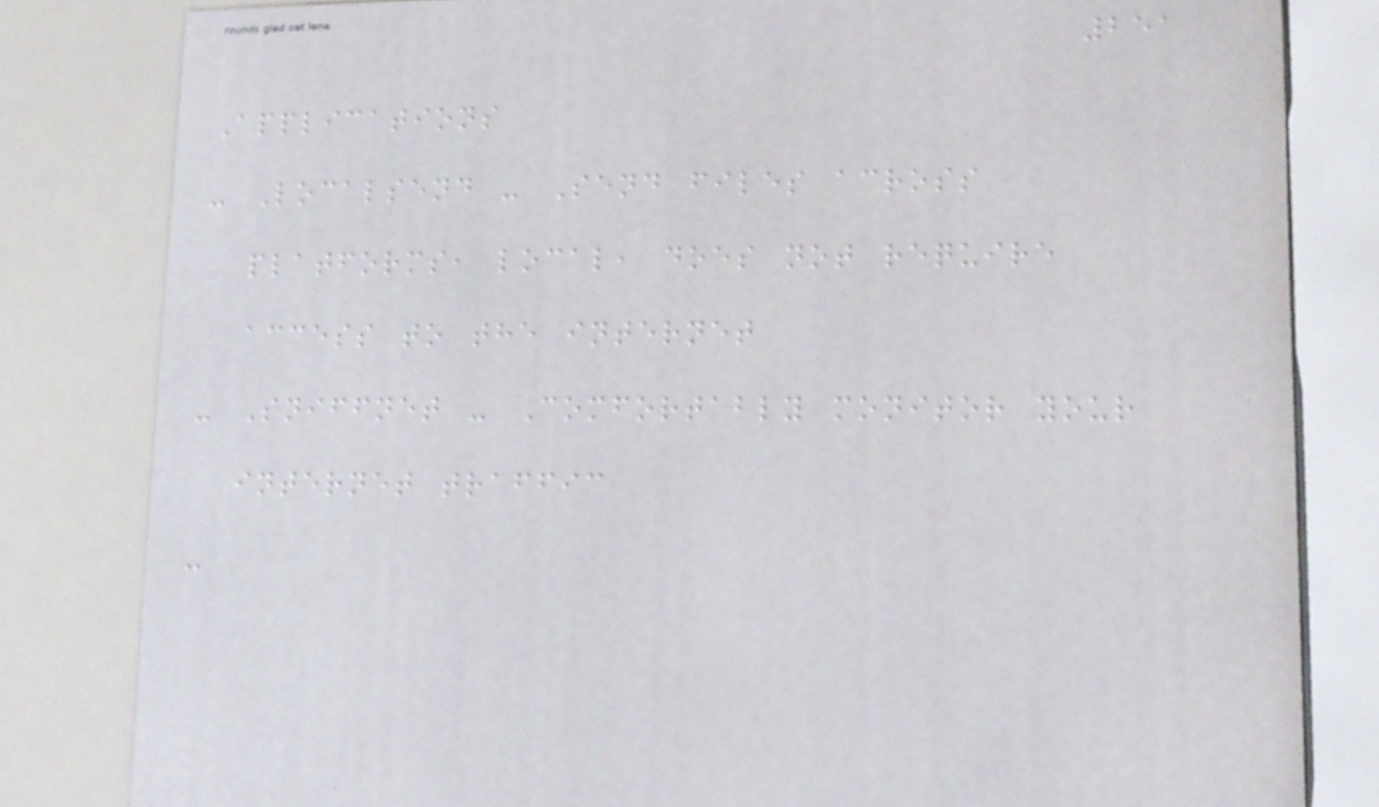251
Applications
- Localsend - Send files across
platforms, local, does not require
access to the internet
- Sniffnet - Comfortably monitor your
internet traffic
-
